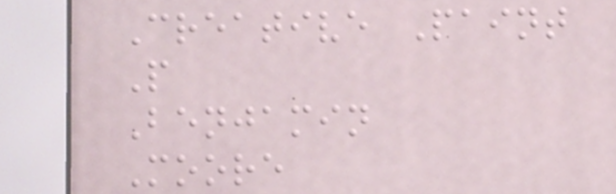Creative Paint
P
Benjamin
Moore
